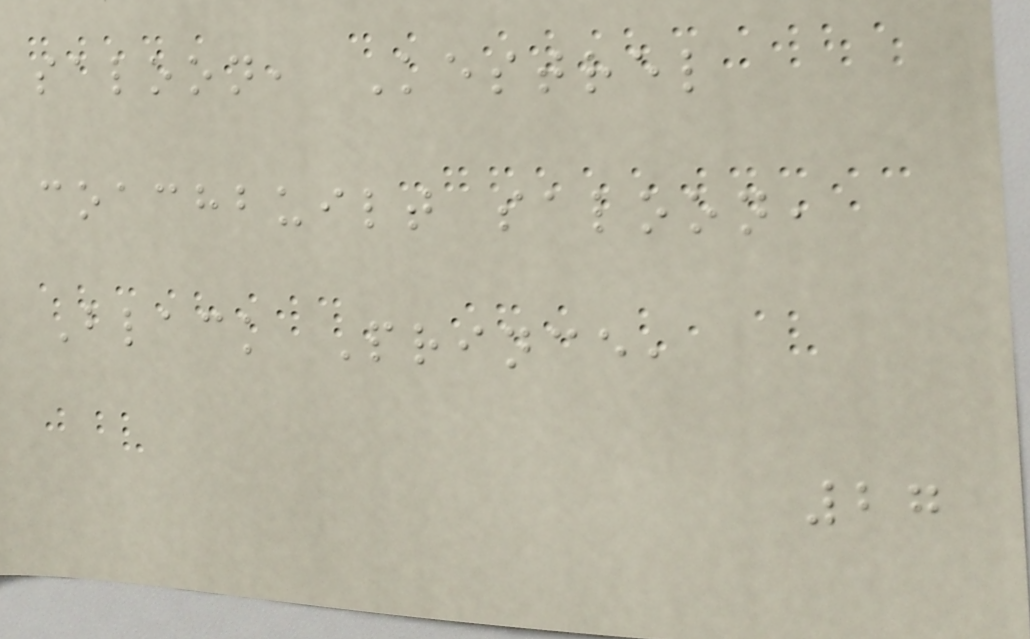saloon, Kestrel
coachbuilt saloon,
Black Prince,
27
